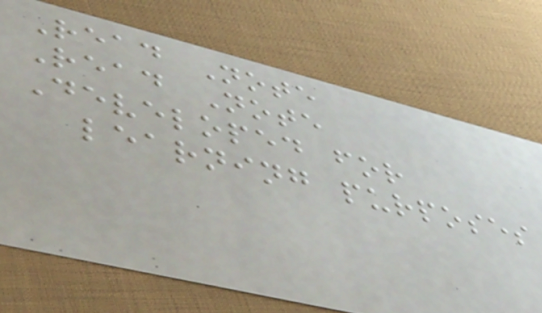Read Note
Read Note
Developed for
learning purposes
